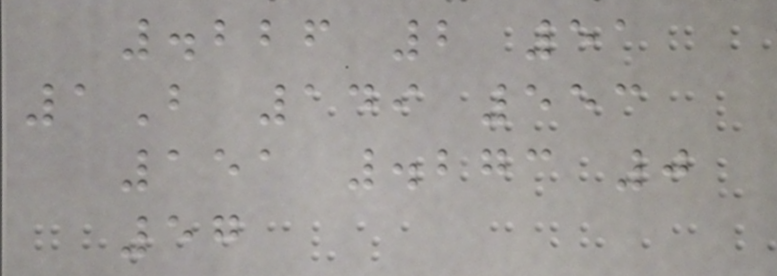.226 2 51
1B 149 553
151 .273 0
57
